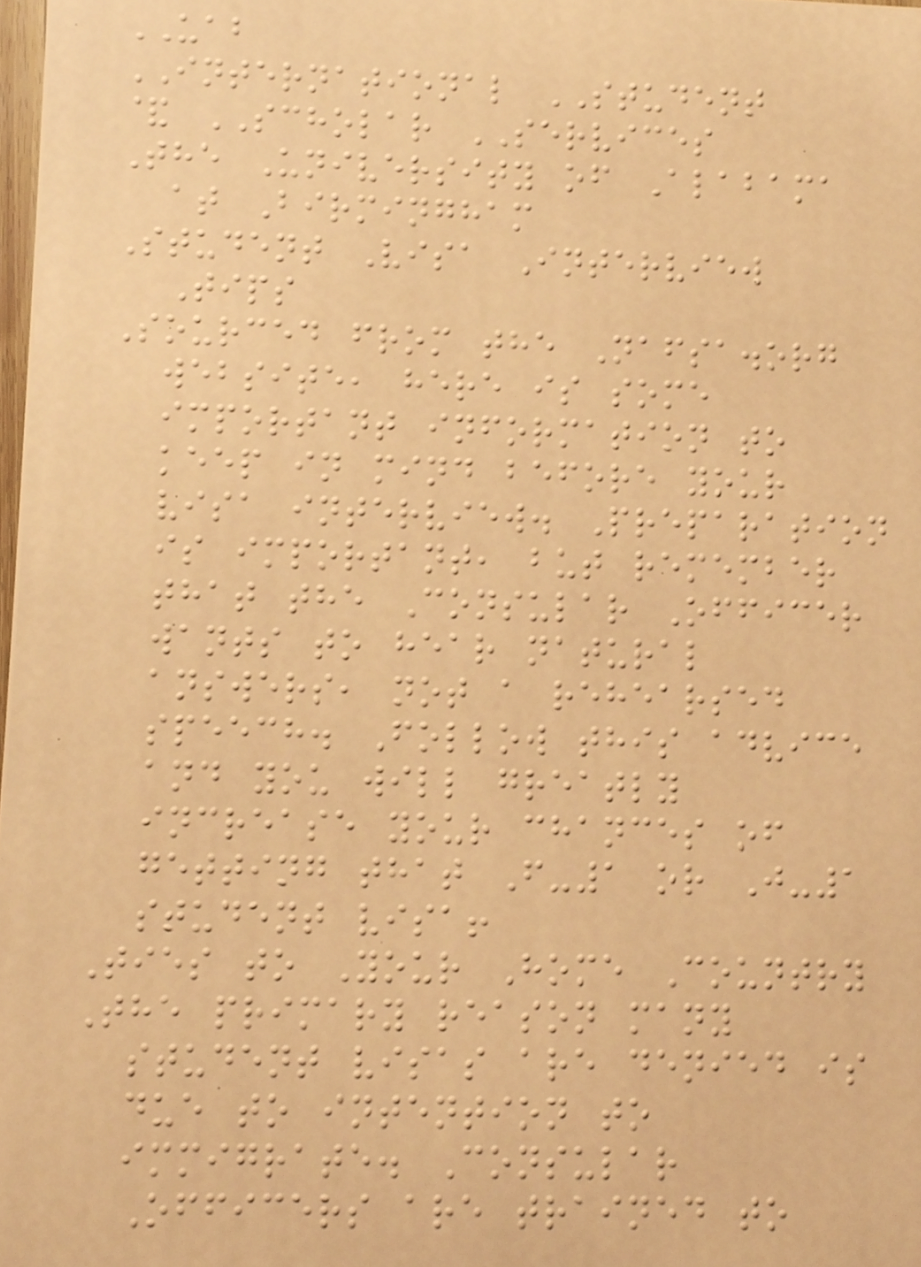UAB
INTERNATIONAL STUDENT
& SCHOLAR SERVICES
The University of Alabama
at Birmingham
Student Visa Interview
Tips
Sourced from the Nafsa.org
website, here is some
important information to
keep in mind before your
visa interview. Preparation
is important, but remember
that the Consular Officer
wants to hear natural
answers, not a rehearsed
speech. Follow this advice
and you will greatly
increase your chances of
getting that F-1 or J-1
student visa!
Ties to Your Home Country
The primary reason many
student visas are denied is
due to intention to
immigrate. Consular
Officers are trained to
